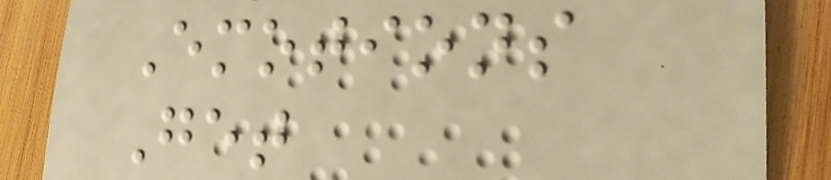Emotions
Get
